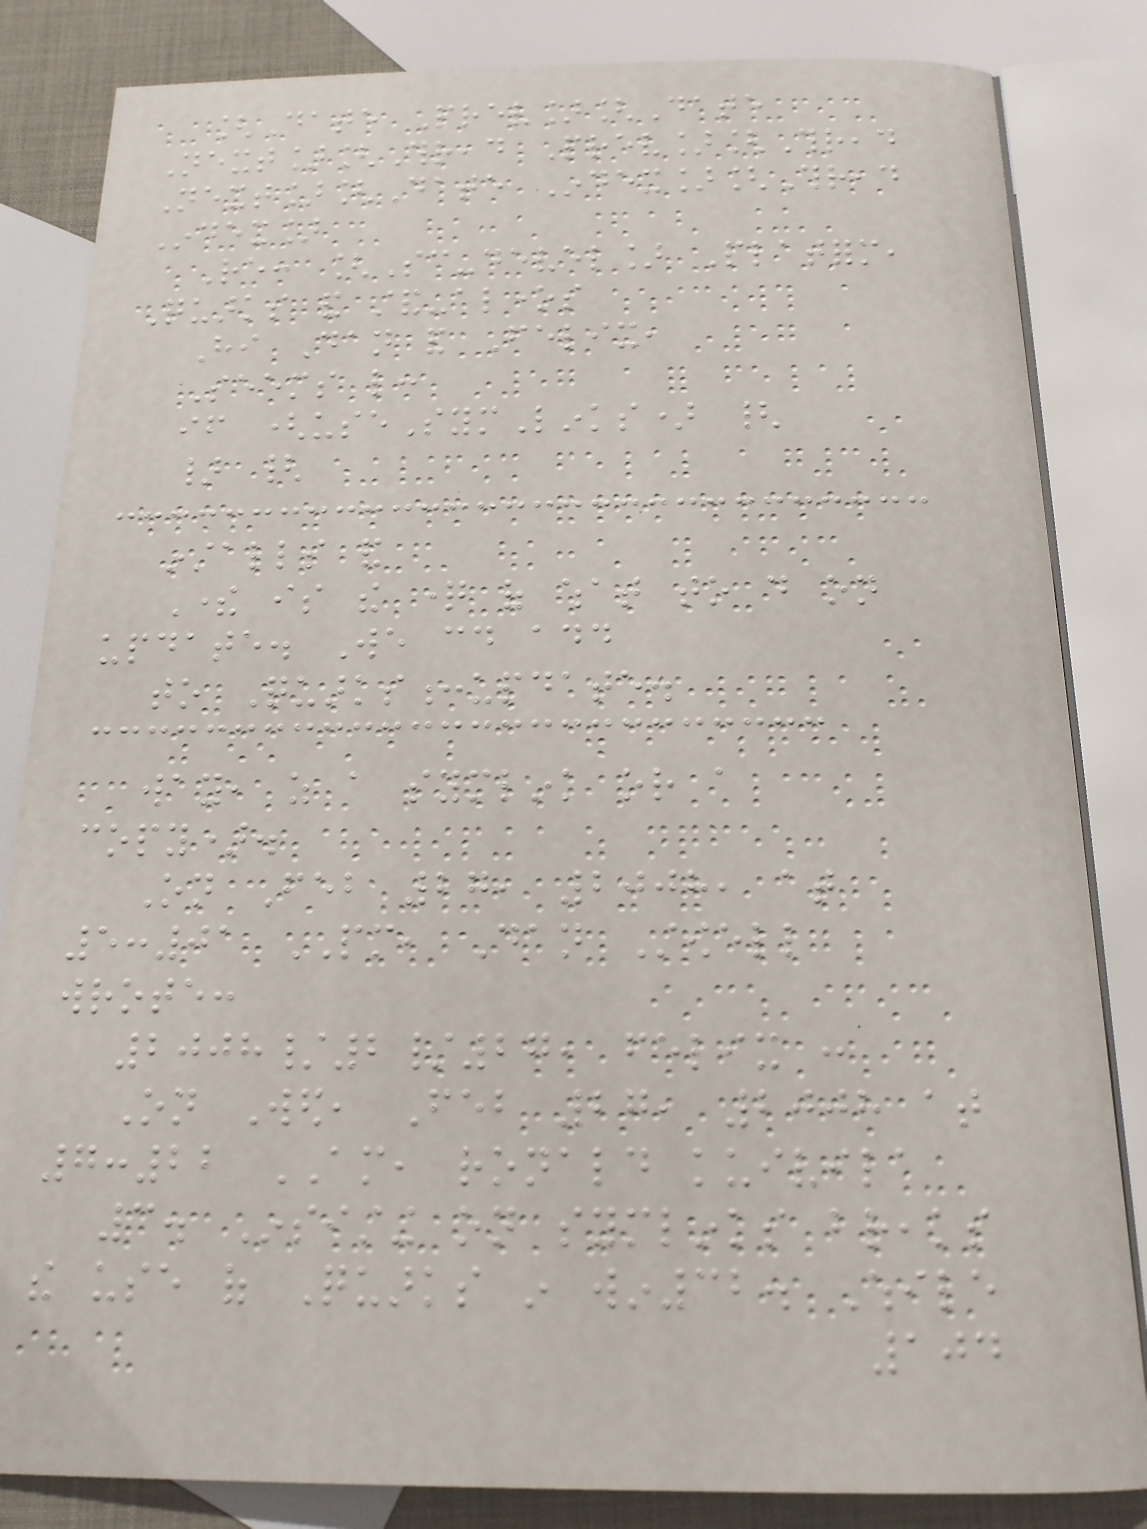[Date Prev][Date
Next][Thread Prev][Thread
Next][Date Index][Thread
Index]
Re: [Sc-devel] Platform,
Quarks and stand-alones
Hi Dan and Felix,
Seems like:
if (useSymLinks) {
} {
installs and
There is the question of what to do on
update. We could add
to Quarks:update.
way, as a symlink or a
copy).
On Feb 27, 2008, at
5:01 PM, Dan Stowell
wrote:
2008/2/27, felix :
On Wed, Feb 27, 2008 at
7:22 AM, ronald kuivila
3. Insisting on symlinks breaks
the use of Quarks in win32. While
104
